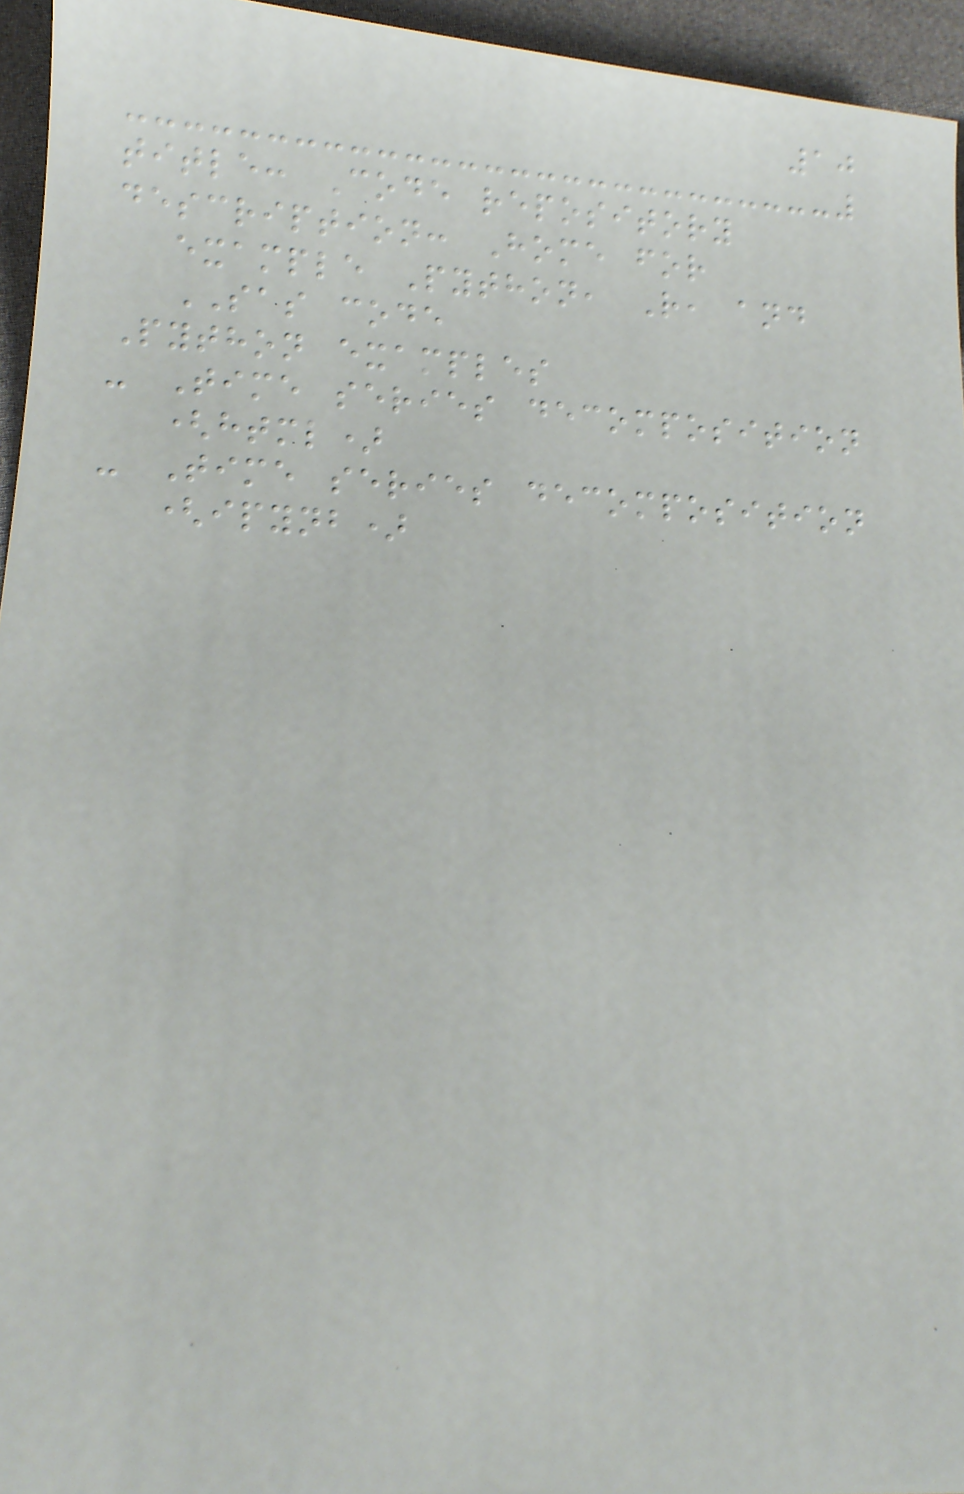10
title: Code repository
description: Home for
example Python, R, and
SAS code
Python examples
- Time series decomposition
(html)
- Time series decomposition
(ipynb)
